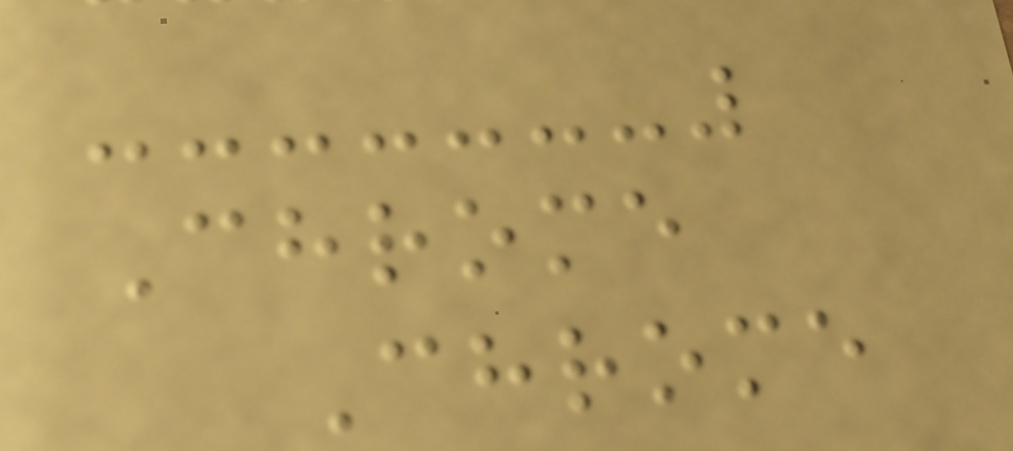Chrome
Chrome
